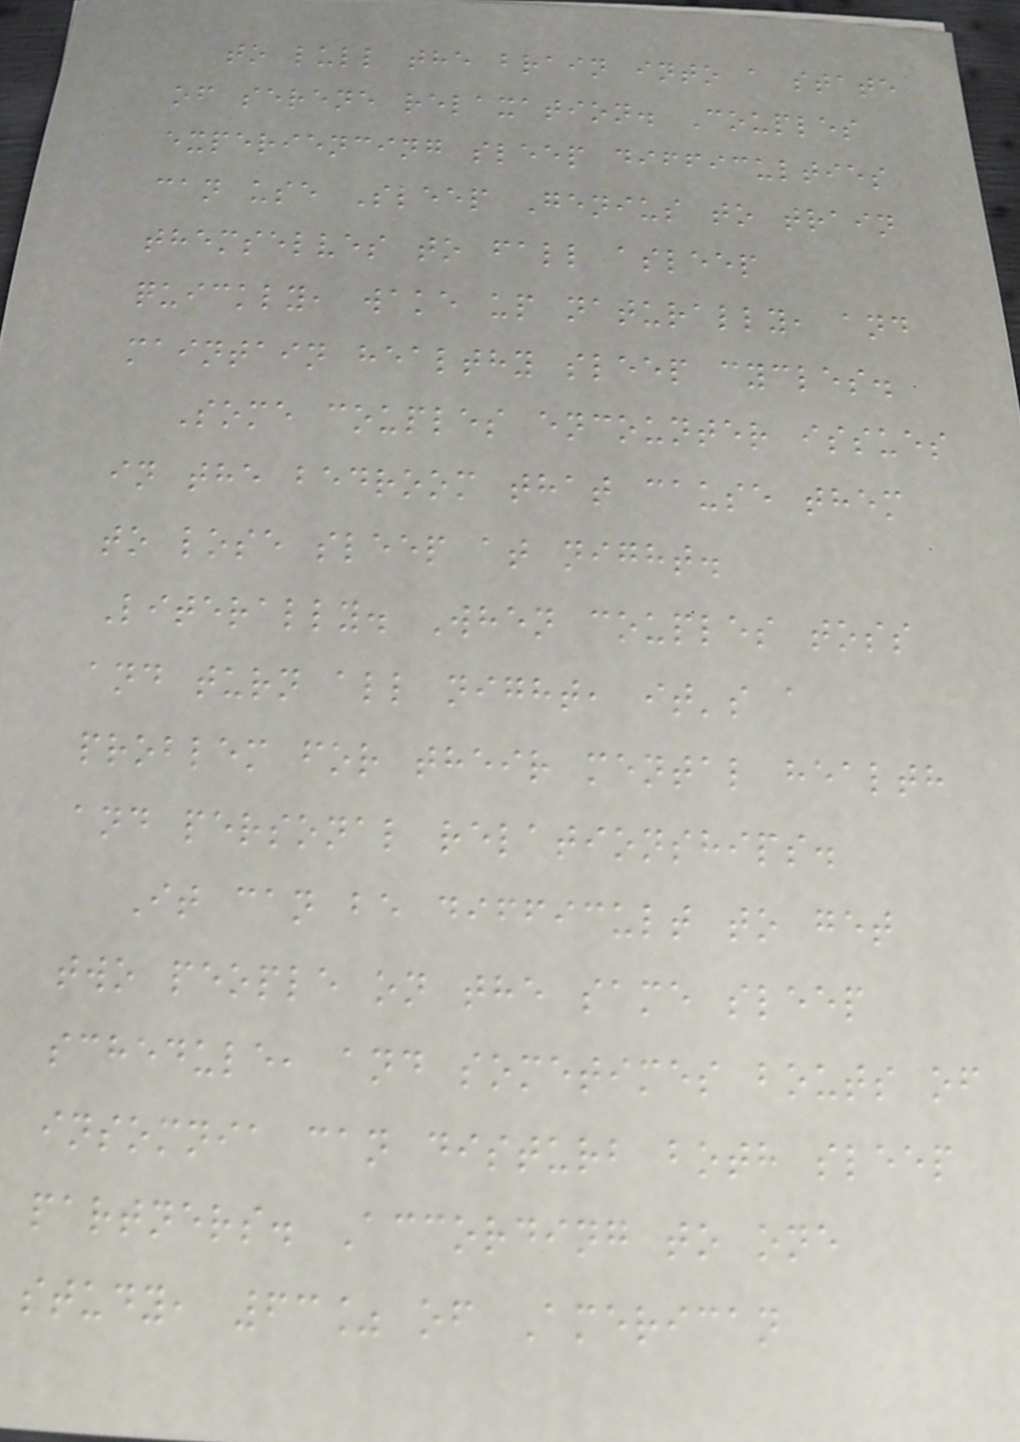to lull the brain into a state
of serene relaxation. Couples
experiencing sleep difficulties
can use Sleep Genius to train
themselves to fall asleep
quickly, wake up naturally, and
maintain healthy sleep cycles.
Some couples encounter issues
in the bedroom that cause them
to lose sleep at night.
Literally. When couples toss
and turn all night, it's a
problem for their mental health
and personal relationships.
It can be difficult to get
two people on the same sleep
schedule, and sometimes bouts of
insomnia can disturb both sleep
partners. According to one
study, 63% of American
